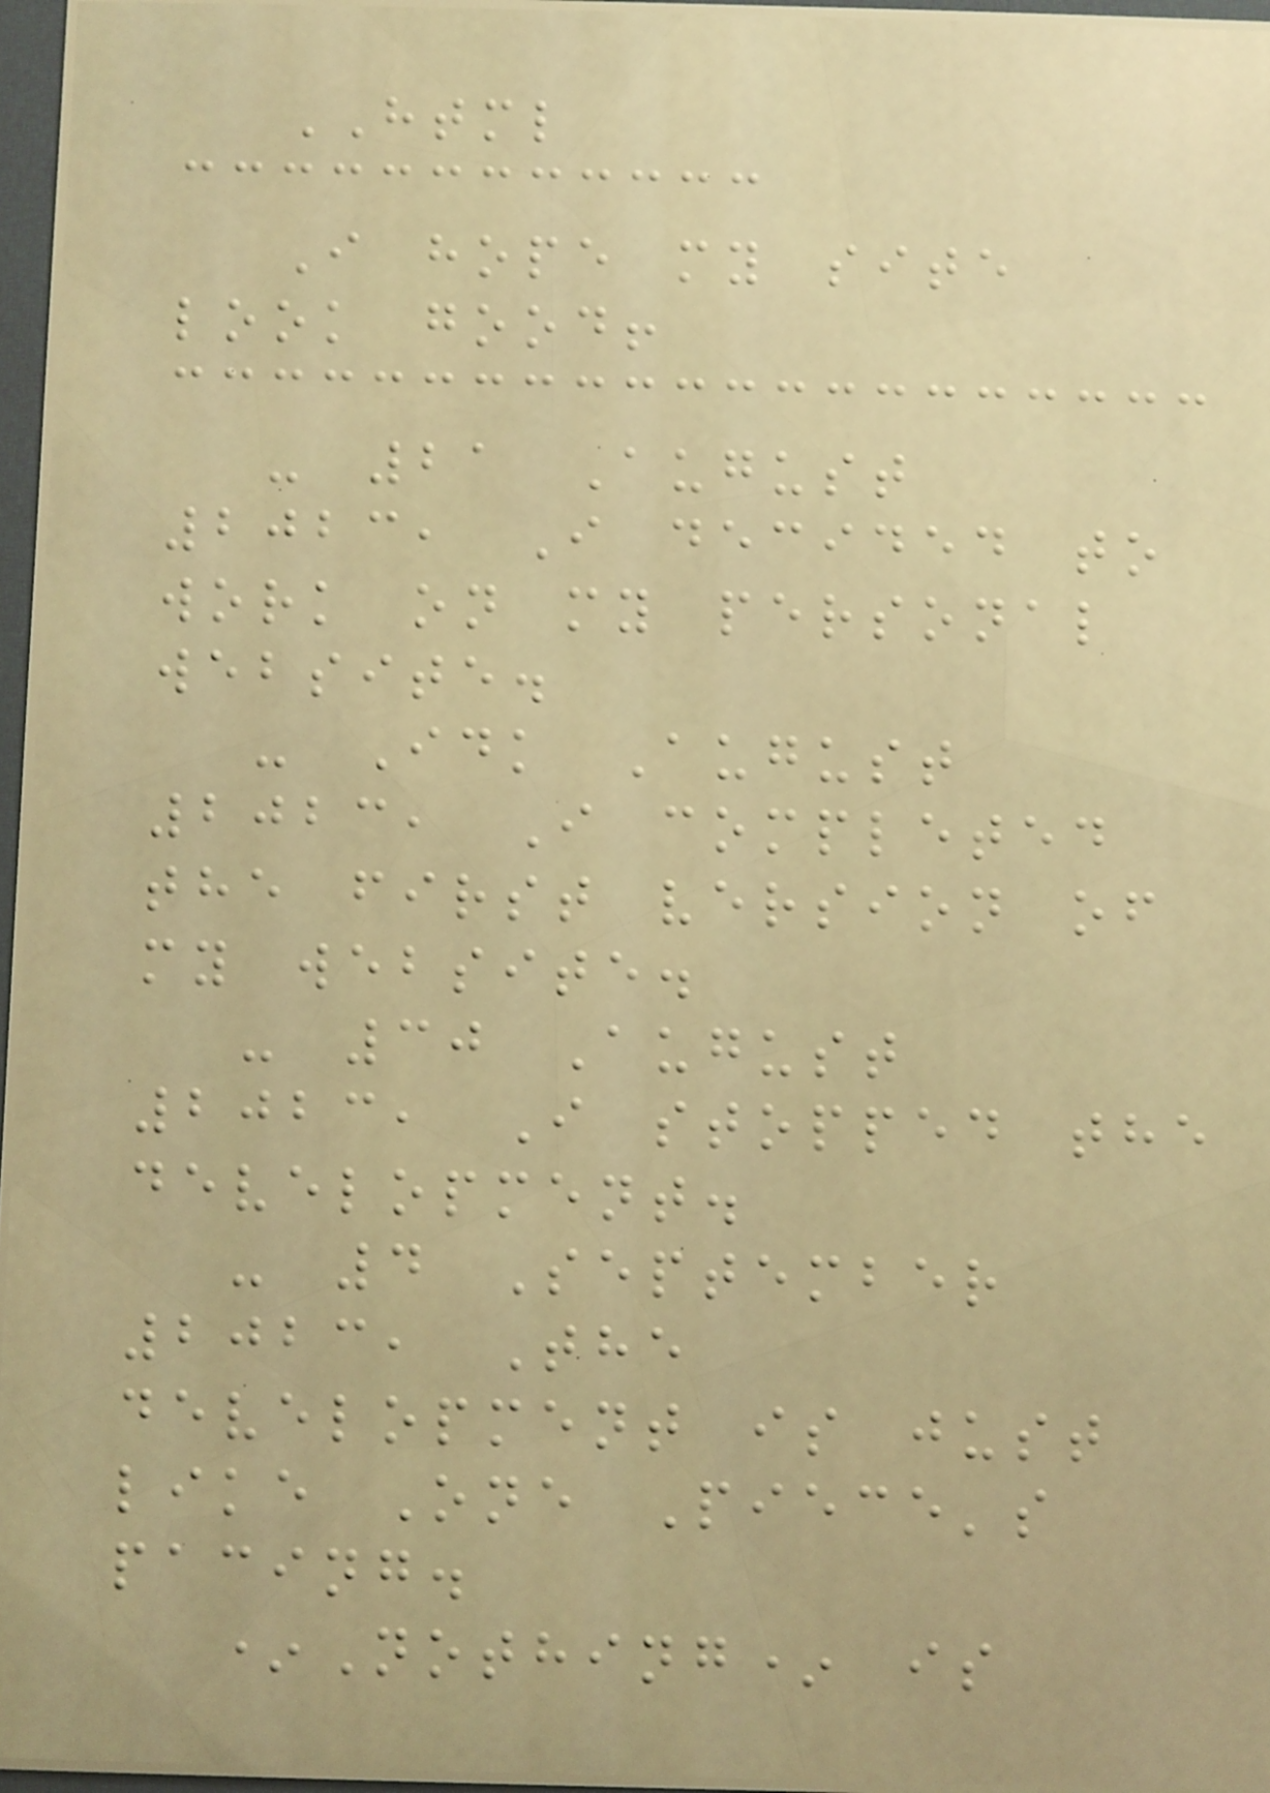HTML
I hope my site
look good!
- 21 August
2023, I decided to
work on my personal
website.
- Idk August
2023, I completed
the first version of
my website.
- 30 August
2023, I stopped the
development.
- 4 September
2023, The
development is just
like One Piece's
pacing.
*Nothing* is
